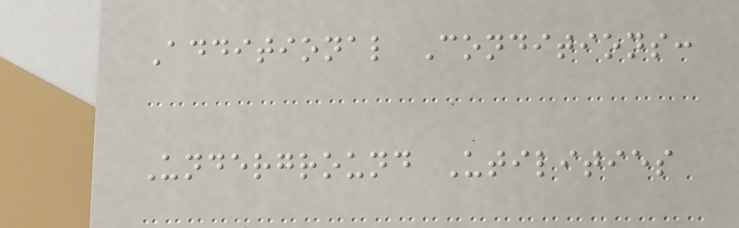Additional Conditions:
Underground Utilities
